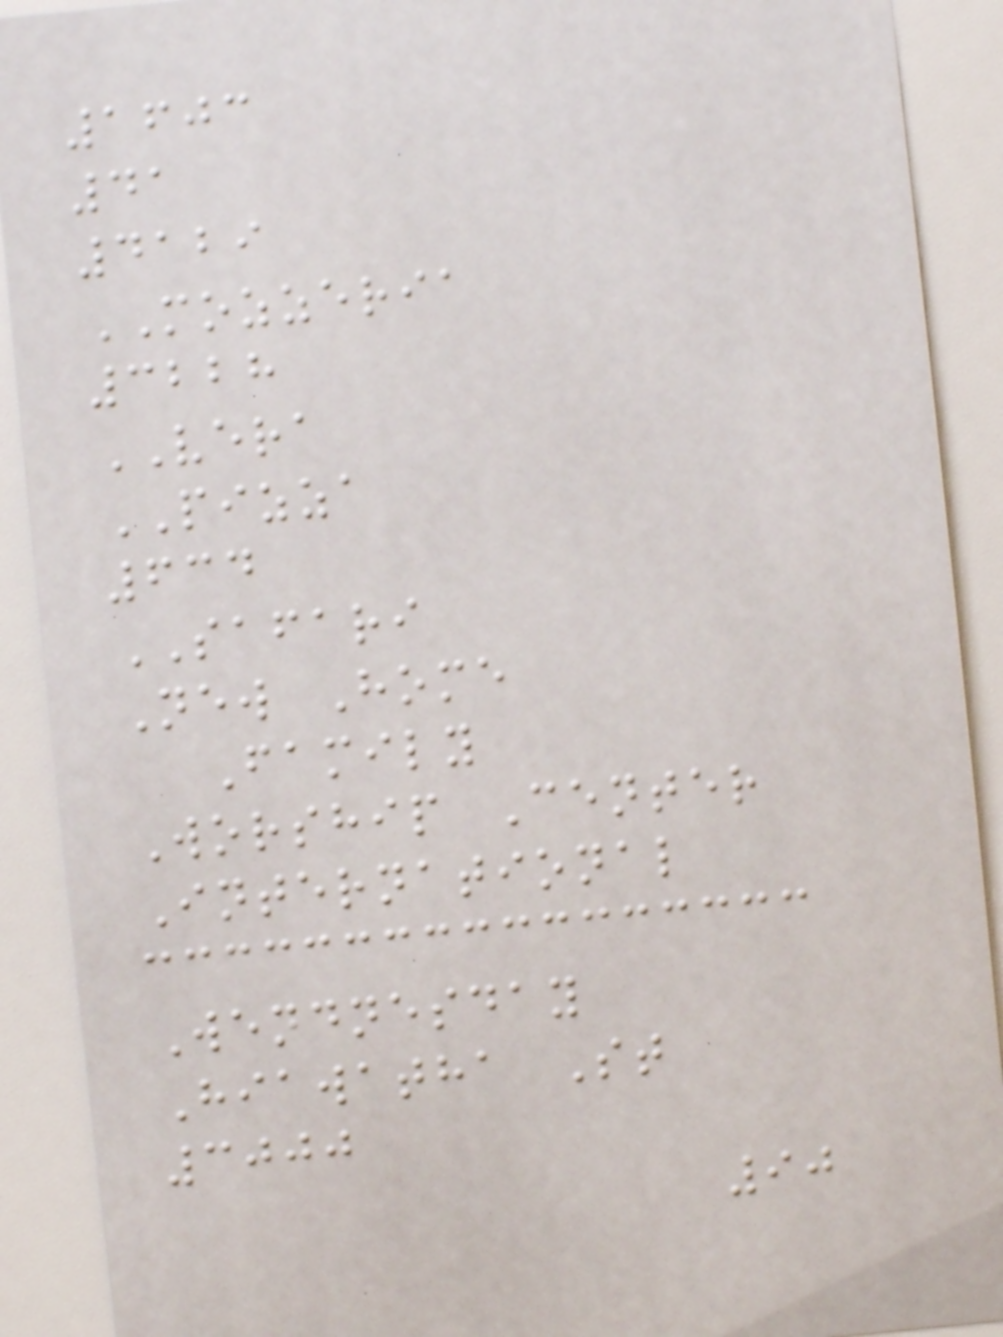1603
41
4129
MOZZERIA
3228
VERA
PIZZA
634
SAFARI
New Home
Family
Worship Center
International
Wendnesday
Hiawatha St
3000
90
